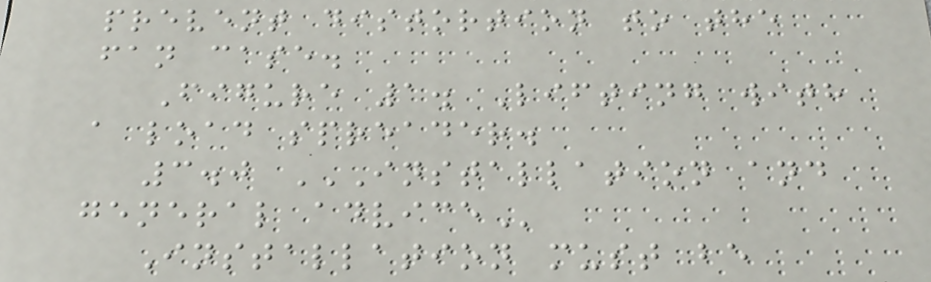prevent distortion to the
fan case.
Figure 1. Lifting with
a load spreader.
3.0 INSTALLATION AND
GENERAL ADVICE
Installation must be
